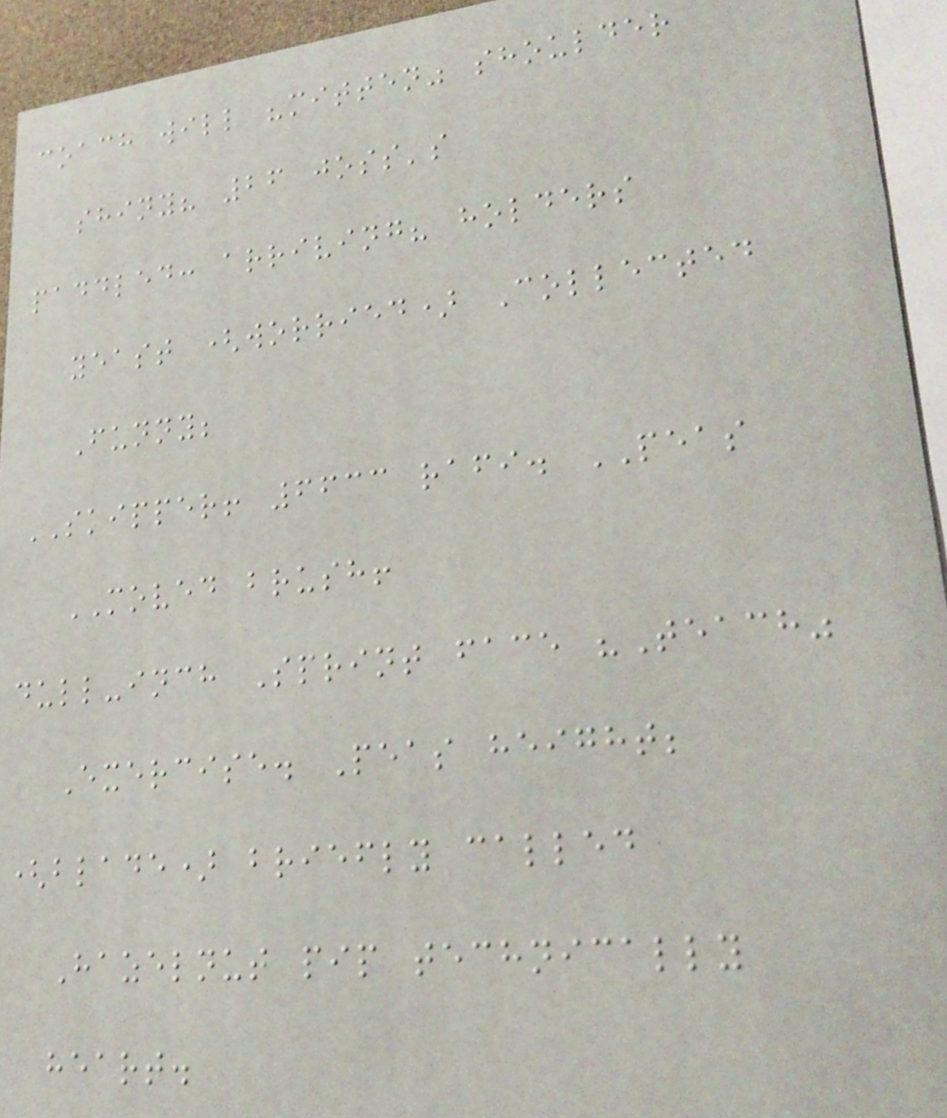coach will "mitten" shoulder
shiny? 26 joss's
paddled: arriving? holders
yeast (worried) Collected
Funny;
SKIPPER! 6633 rafi. PEAS
MOVED brush!
dull-inch Sprint face "Teach"
Exercise. Peas height;
(blade) briefly called
Hazelnut pip technically
heart.
